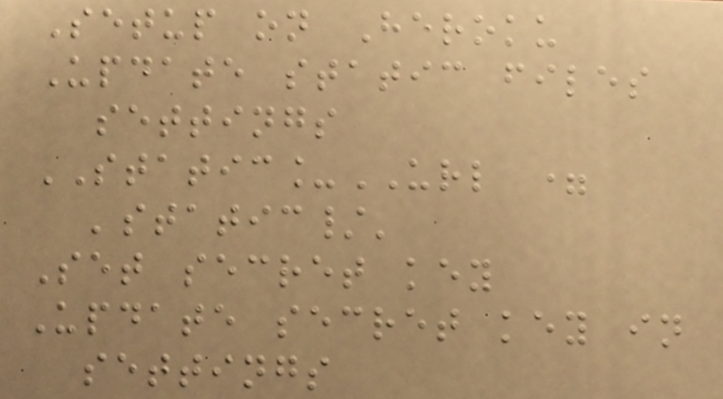Setup on Heroku
Update static files
settings
STATIC_URL =
'static/'
Set secret key
Update secret key in
settings
